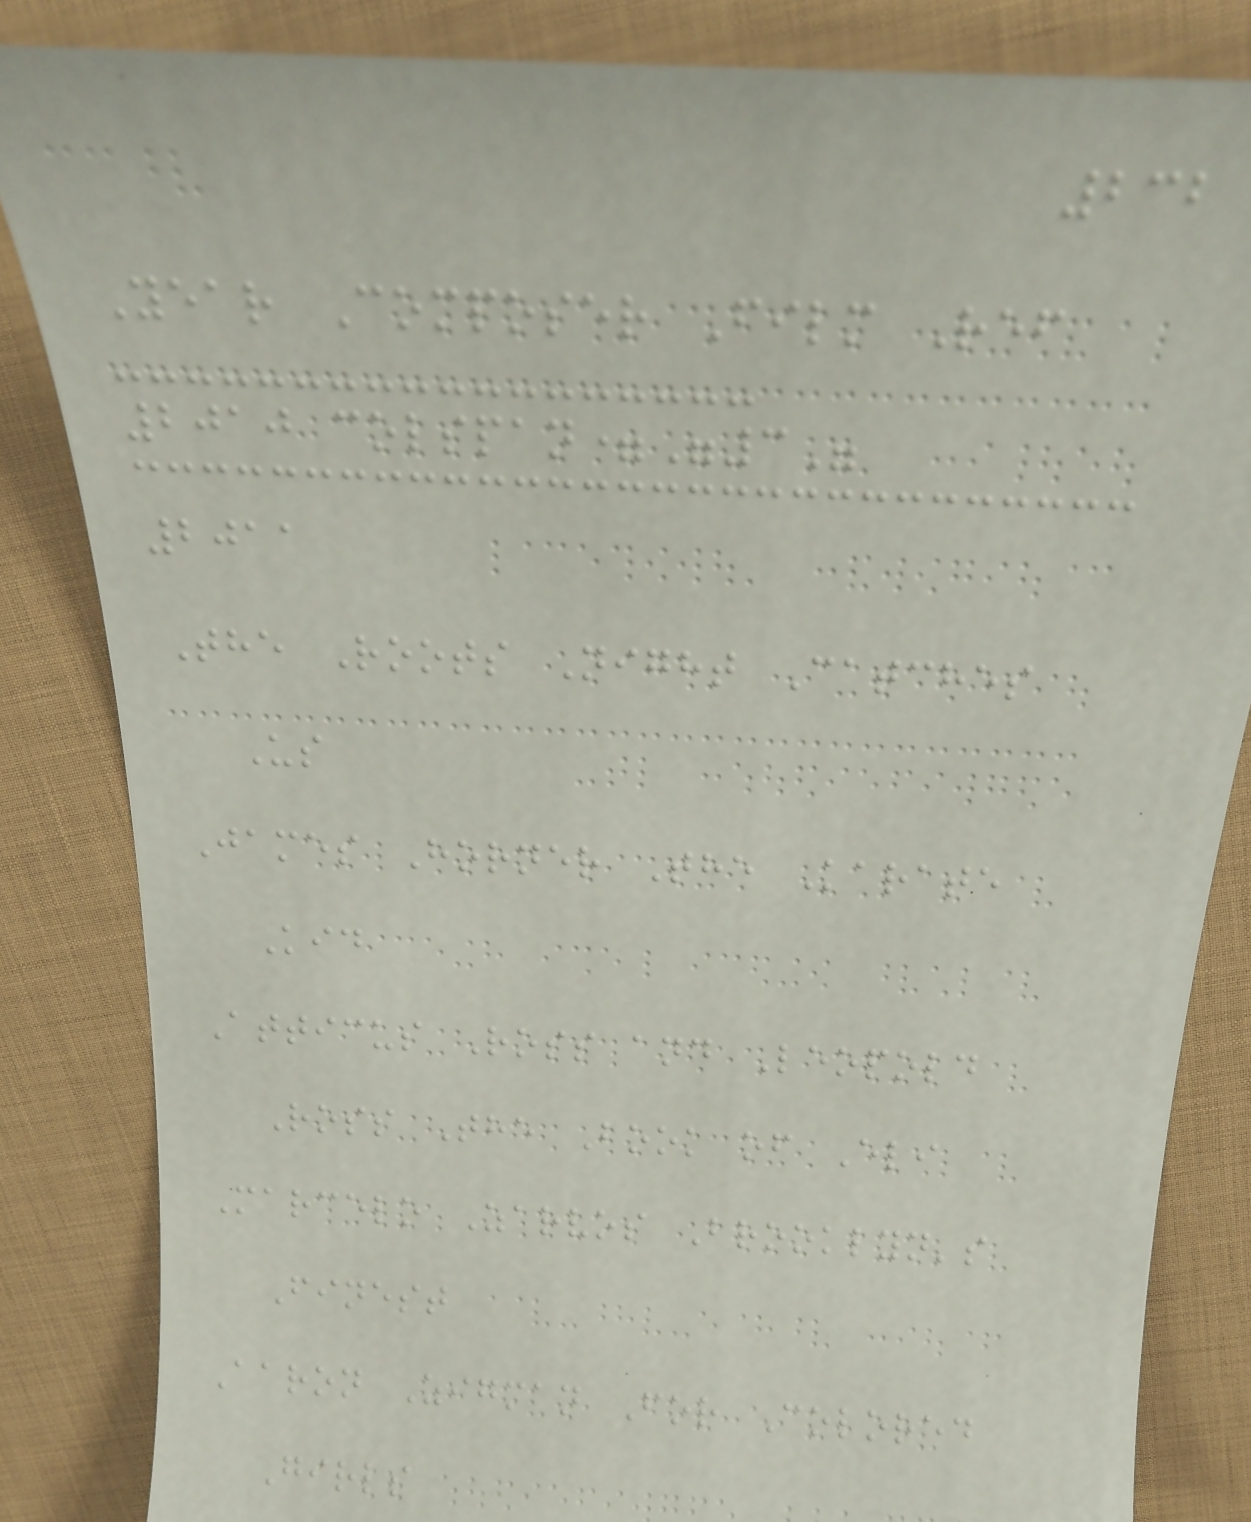232
Year Composer Film Ref
2010 colspan="3"
2011
The Roots Night Catches
Us
James Horner The Karate
Kid
Atticus Ross and Leopold
Ross The Book of Eli
Marcelo Zarvos Brooklyn's
Finest
Aaron Zigman For Colored
Girls
